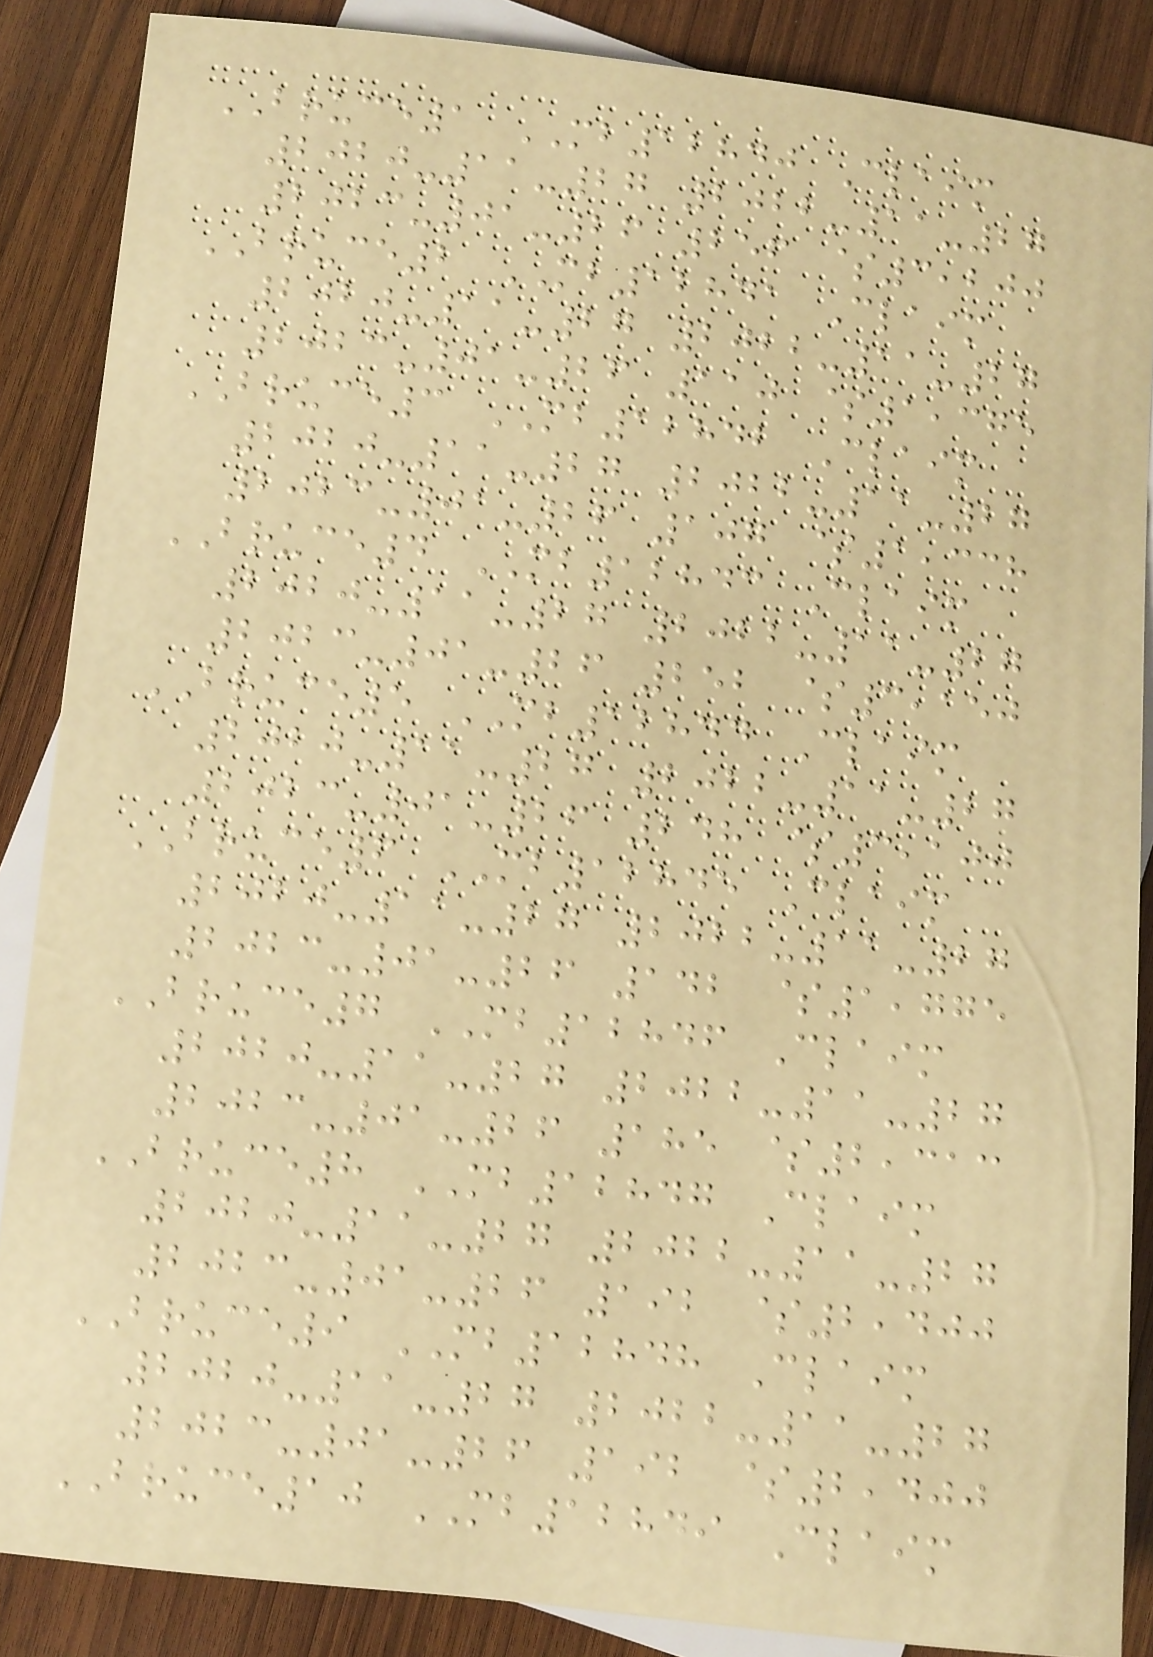BRUCE1 MB12840 Claim
2020-11-27 2022-11-27
2023-01-26 256 $3,200
BRUCE2 MB12841 Claim
2020-11-27 2022-11-27
2023-01-26 110 $1,375
BRUCE3 MB12842 Claim
2020-11-27 2022-11-27
2023-01-26 107 $1,338
BRUCE4 MB12843 Claim
2020-11-27 2022-11-27
2023-01-26 252 $3,150
BRUCE5 MB12844 Claim
2020-11-27 2022-11-27
2023-01-26 248 $3,100
BRUCE6 MB12845 Claim
2020-11-27 2022-11-27
2023-01-26 142 $1,775
BRUCE7 MB12846 Claim
2020-11-27 2022-11-27
2023-01-26 185 $2,313
BRUCE8 MB12847 Claim
2020-11-27 2022-11-27
2023-01-26 192 $2,400
BRUCE9 MB12848 Claim
2020-11-27 2022-11-27
2023-01-26 192 $2,400
BRUCE10 MB12849 Claim
